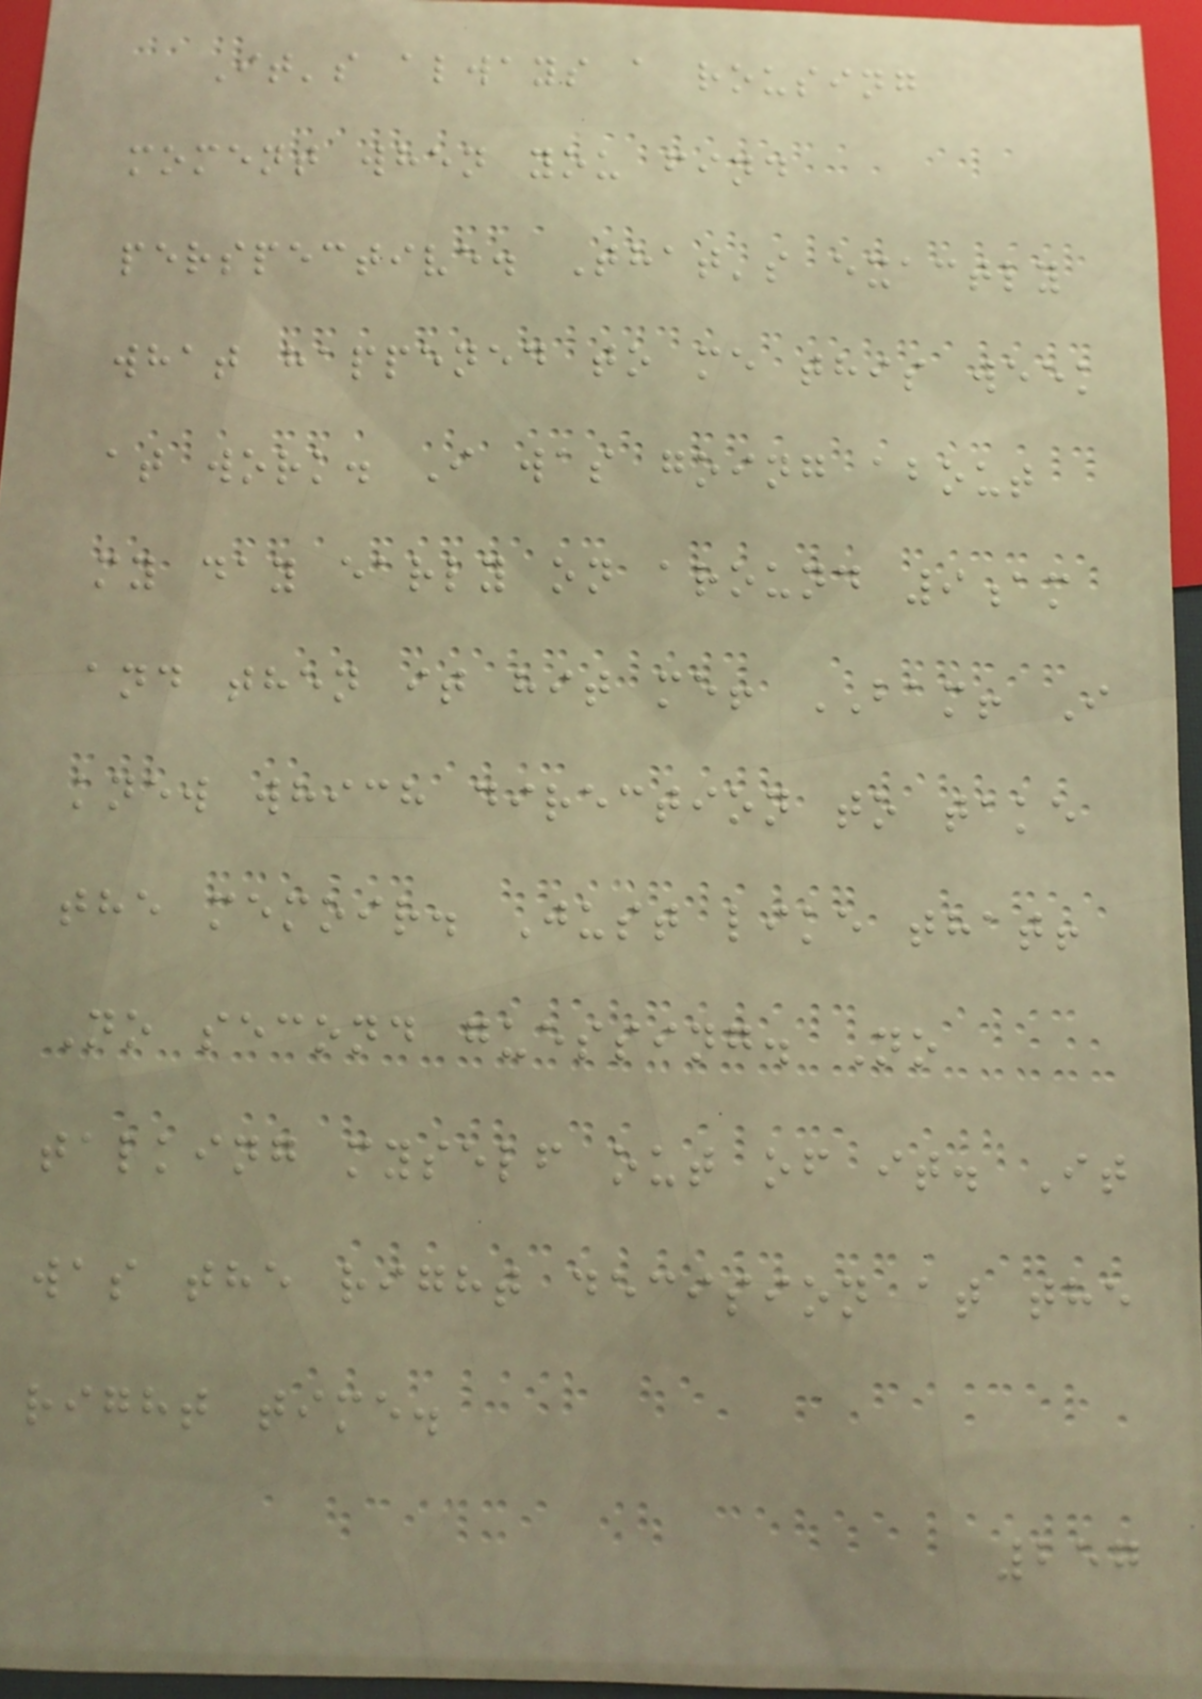It's always a rousing
moment when you find
perspective. That's exactly
what happened to me this week
at work. I was going about
my day early on around 9am
and then it hit me! BAM! I
knew which direction to take
the memoir. Just like that!
No second guessing. No
talking myself out of it. It
was the right decision at the
right time.
257
